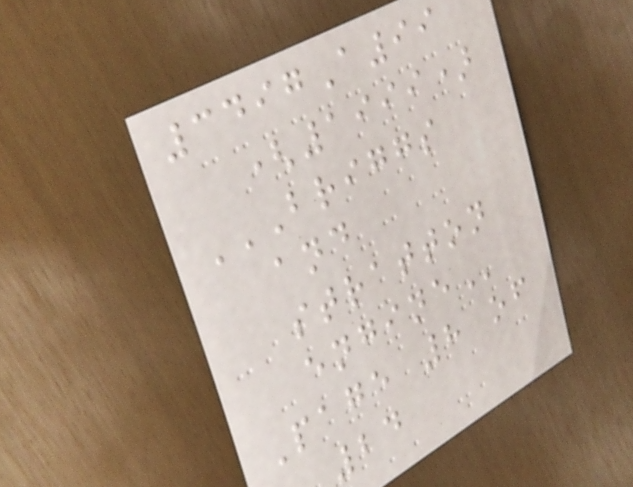3497A99
(1999)
BRIGGS
AND
STRATTON
ENGINE
Page 8 of
24
